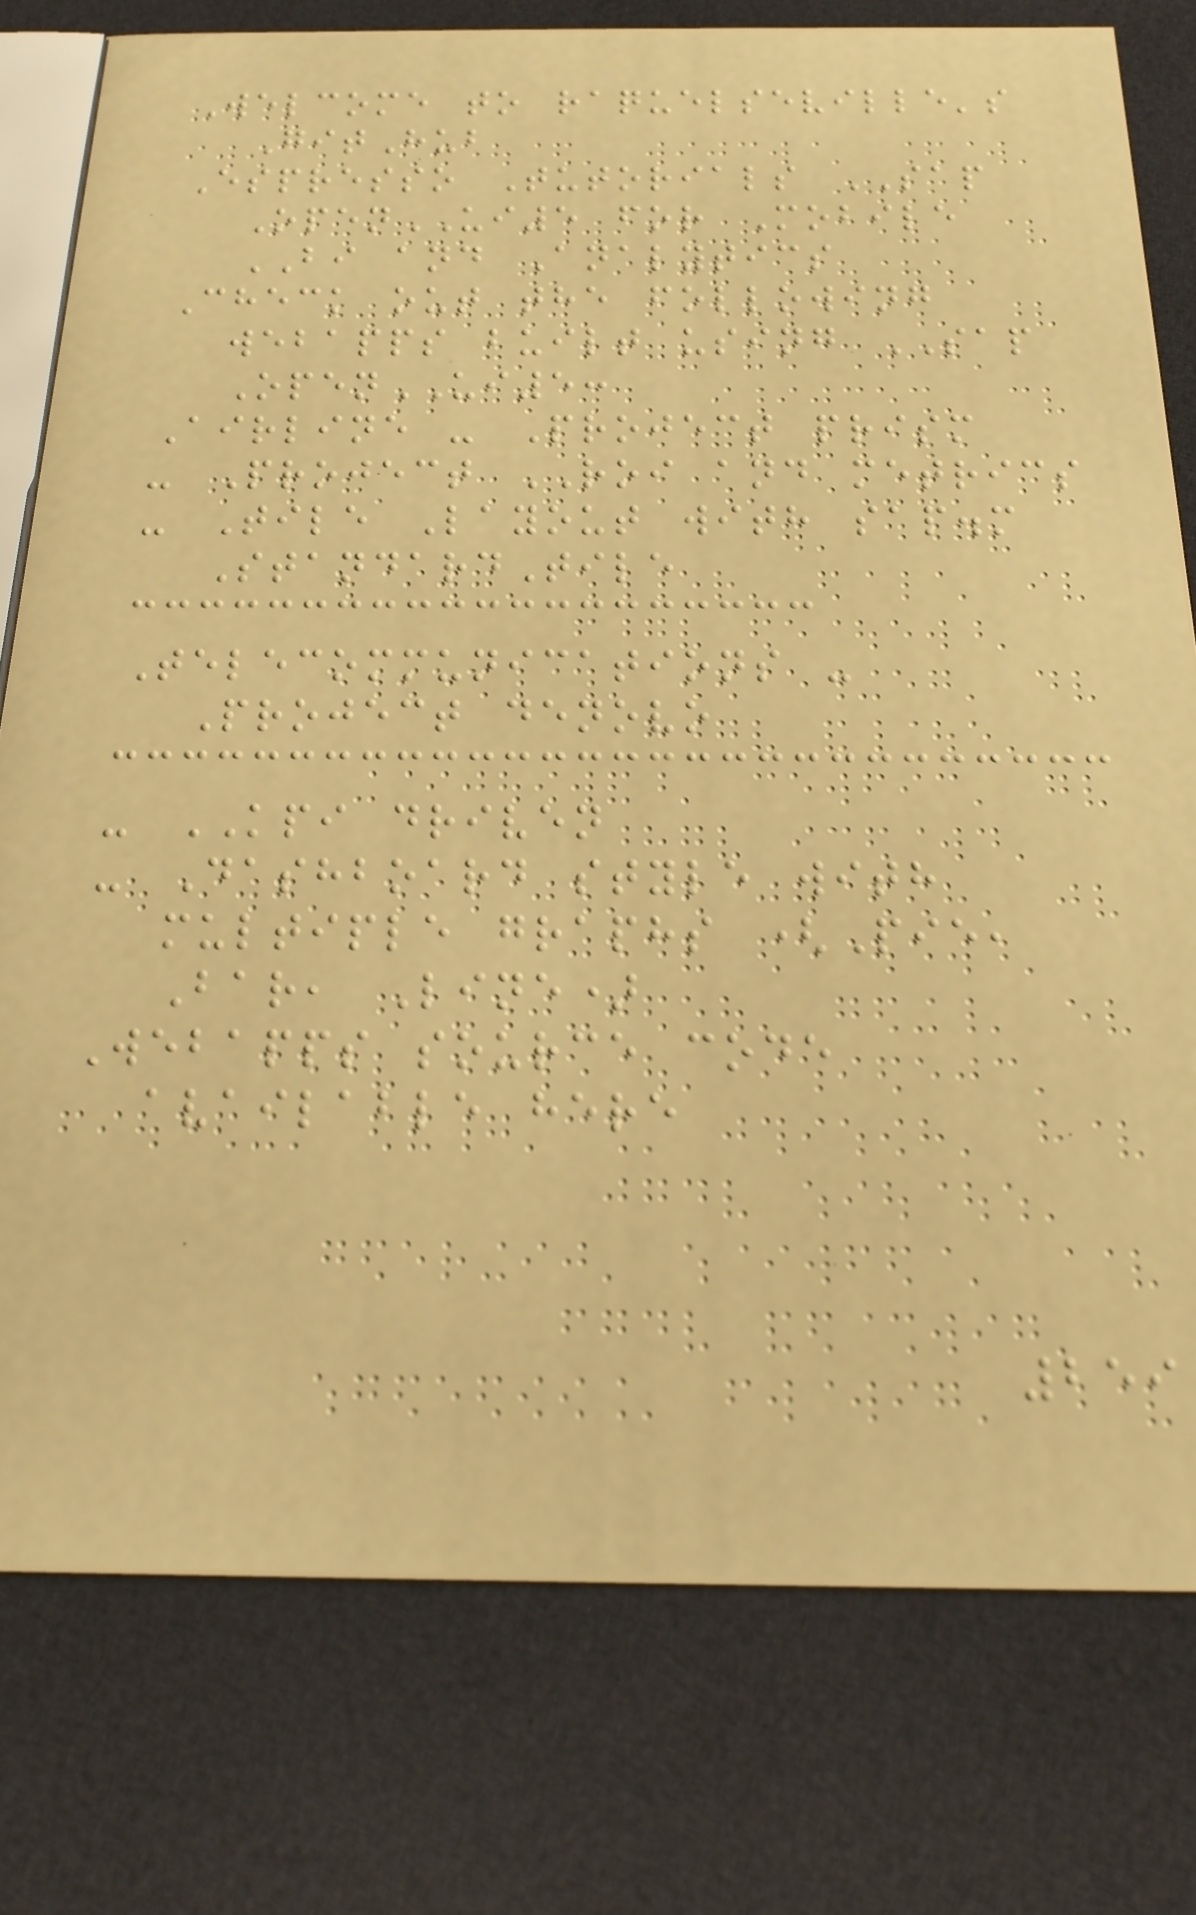Welcome to raquelseville's
GitHub
Espresso Tutorials SAP
OpenUI5 for Mobile
BI and Analytics
Check out the following
webapps built using SAP
OpenUI5:
Airline - Project prism
- Project ROI and metrics
- Tile Layout with sap.m
StandardTile
Telecommunications -
Project denovo
- KPI driven
- Dashboard style with
multiple graphs (Pie,
Bar, Line)
Webapps source code
available here
259
